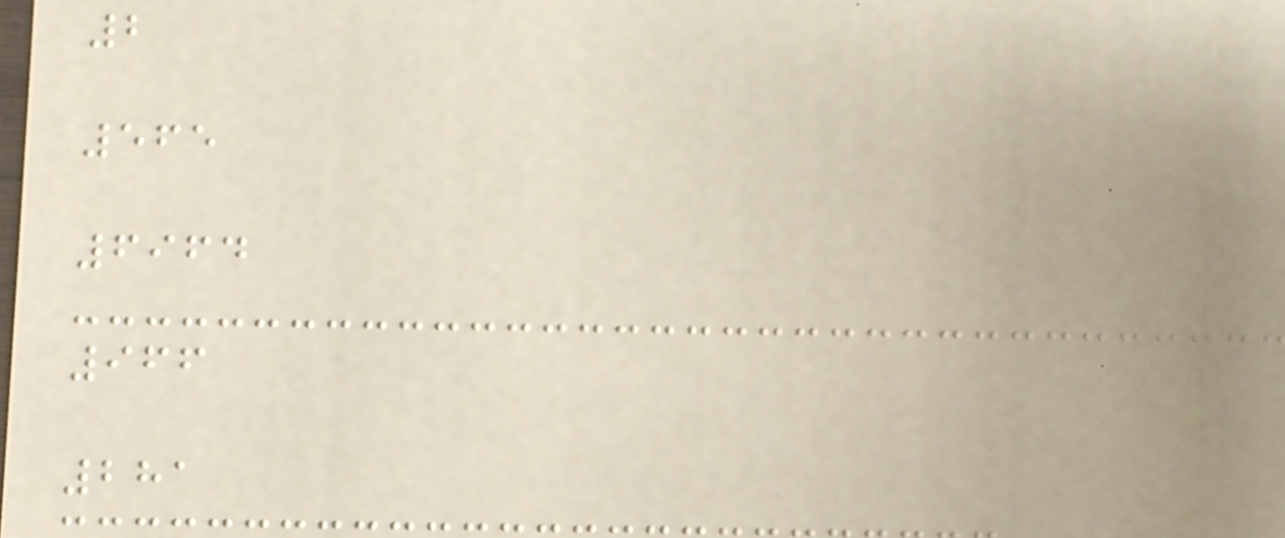2
565
6964
966
281
